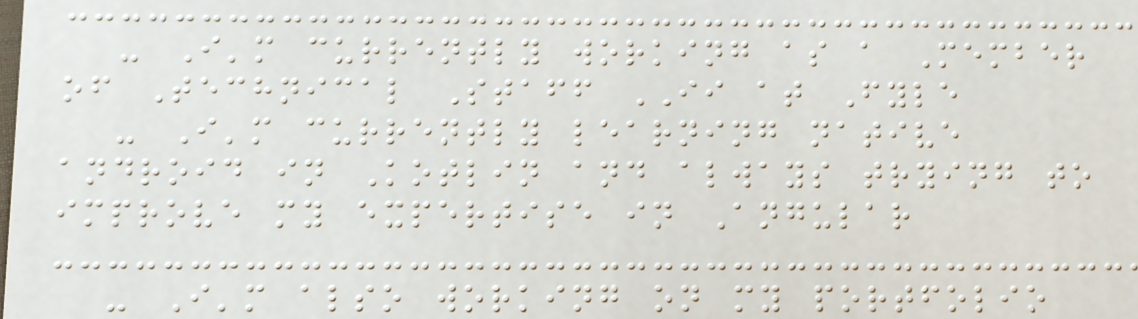- I'm currently working as a Member
of Technical Staff II at Fyle
- I'm currently learning native
android in Kotlin and always trying to
improve my expertise in Angular
- I'm also working on my portfolio
